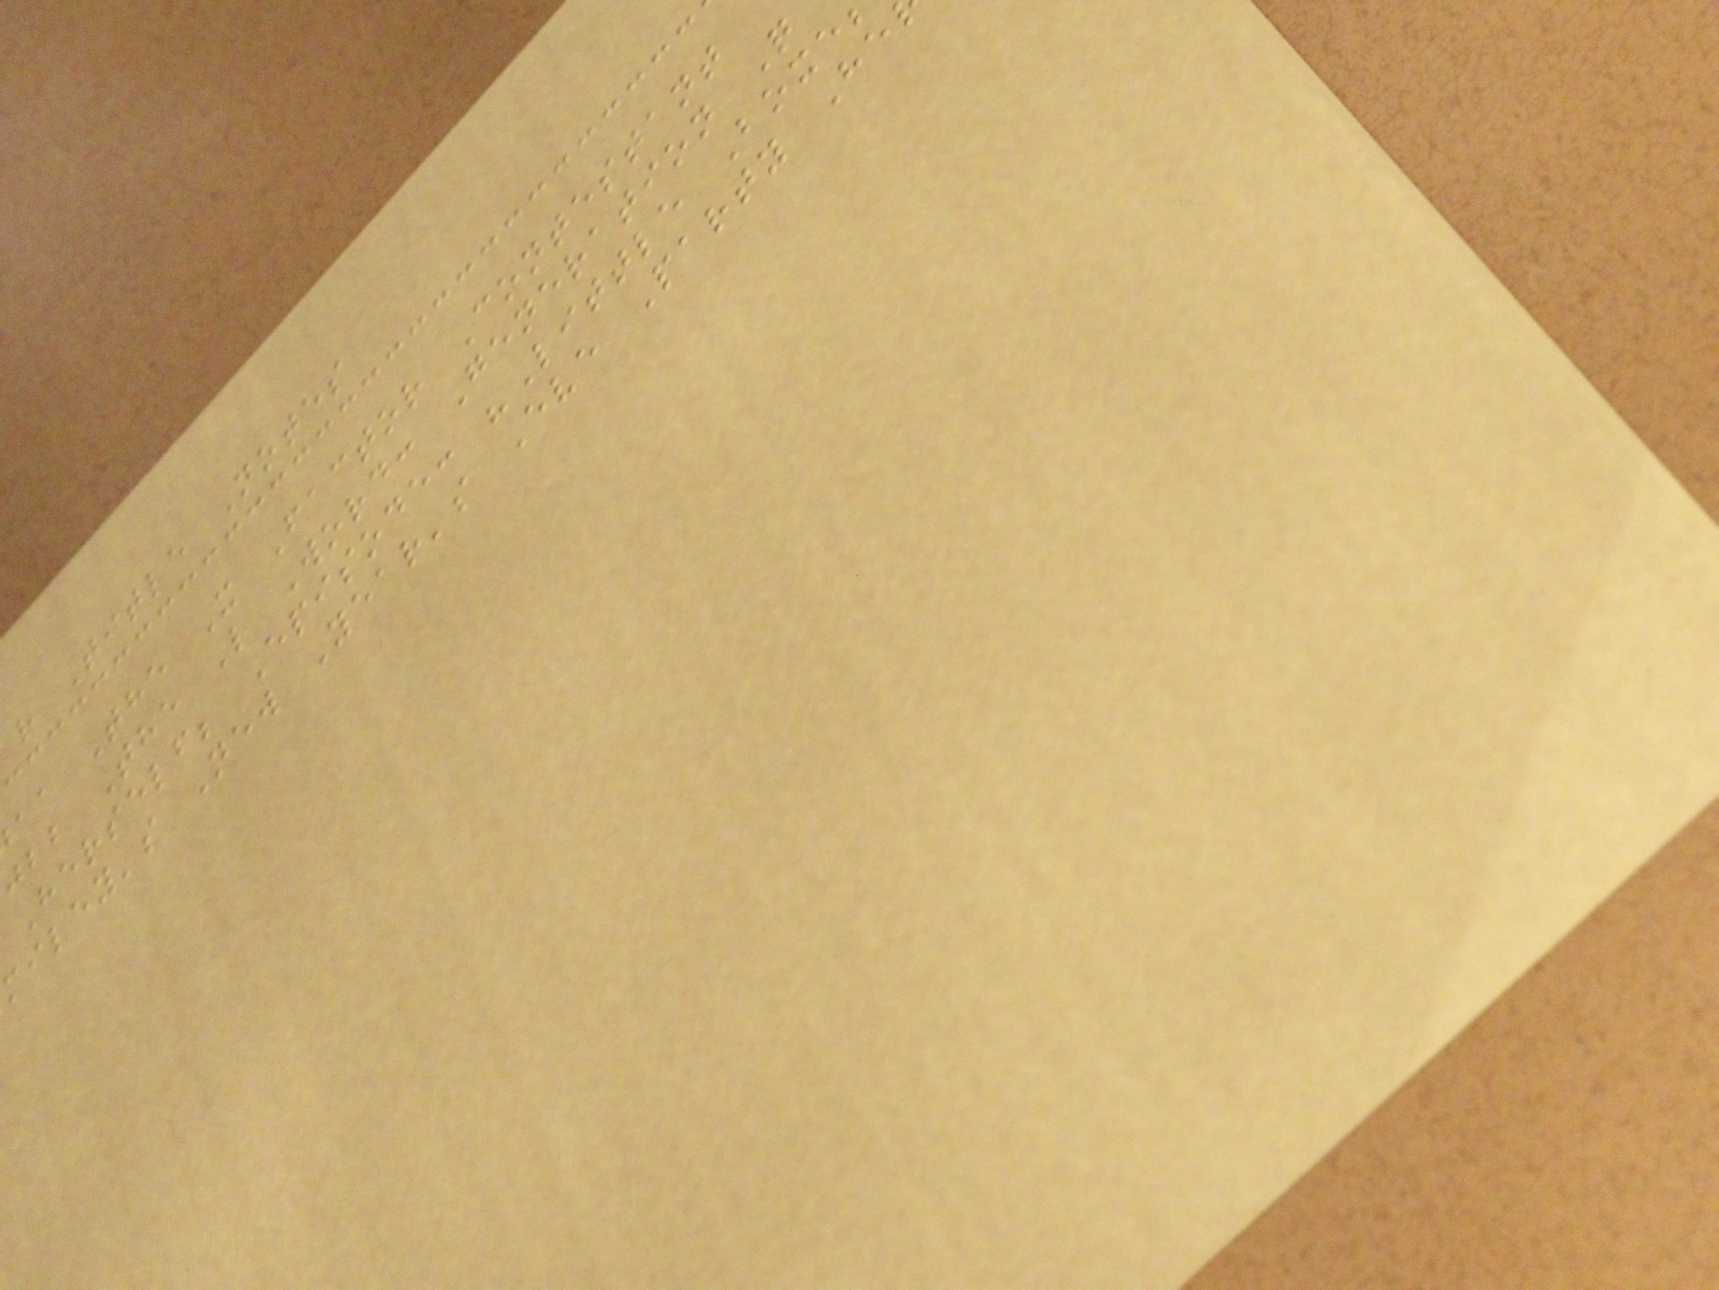r Title Notes
aa The X Factor Contestant
jbb The L Word: Generation Q
Herself; Episode: "Little Boxe
miley's New Year's Eve Party He
